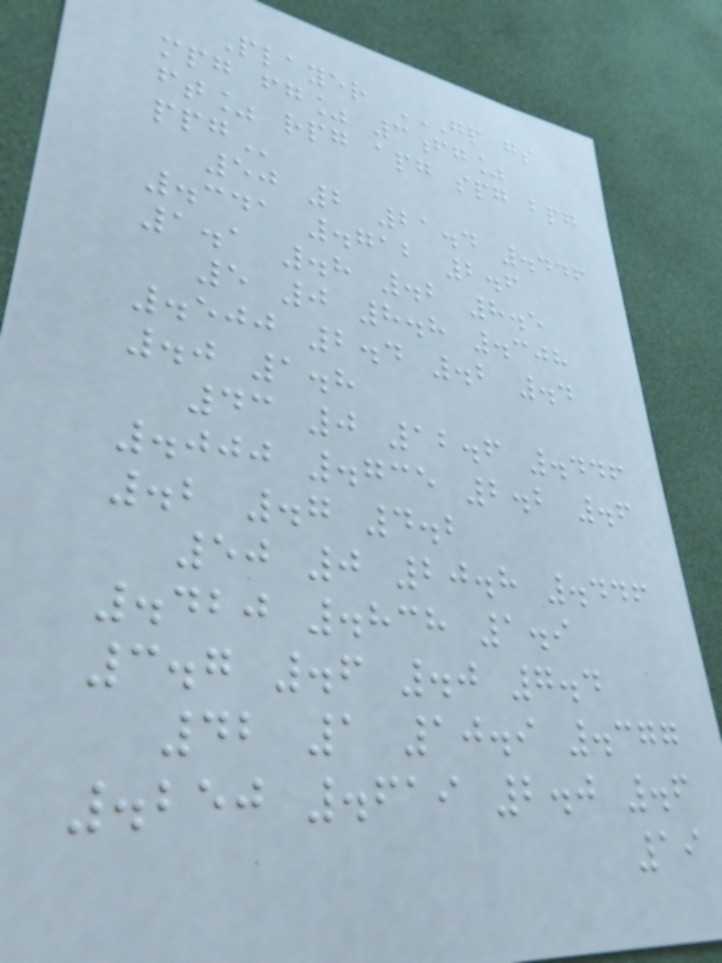Player GP GS
MPG FG% 3FG%
FT% RPG APG SPG BPG
PPG
50 2 21.4 .446
.341 .712 2.6
1.1 .8 .2 8.5
5 0 8.8 .308
.500 2.4 .2 .4
.0 1.8
43 0 12.6 .446
.000 .735 2.2 .6
.2 .7 4.2
50 0 20.8 .446
.420 .838 1.9
3.7 .6 .0 7.4
42 1 10.9 .377
.250 .619 2.0 .6
19
